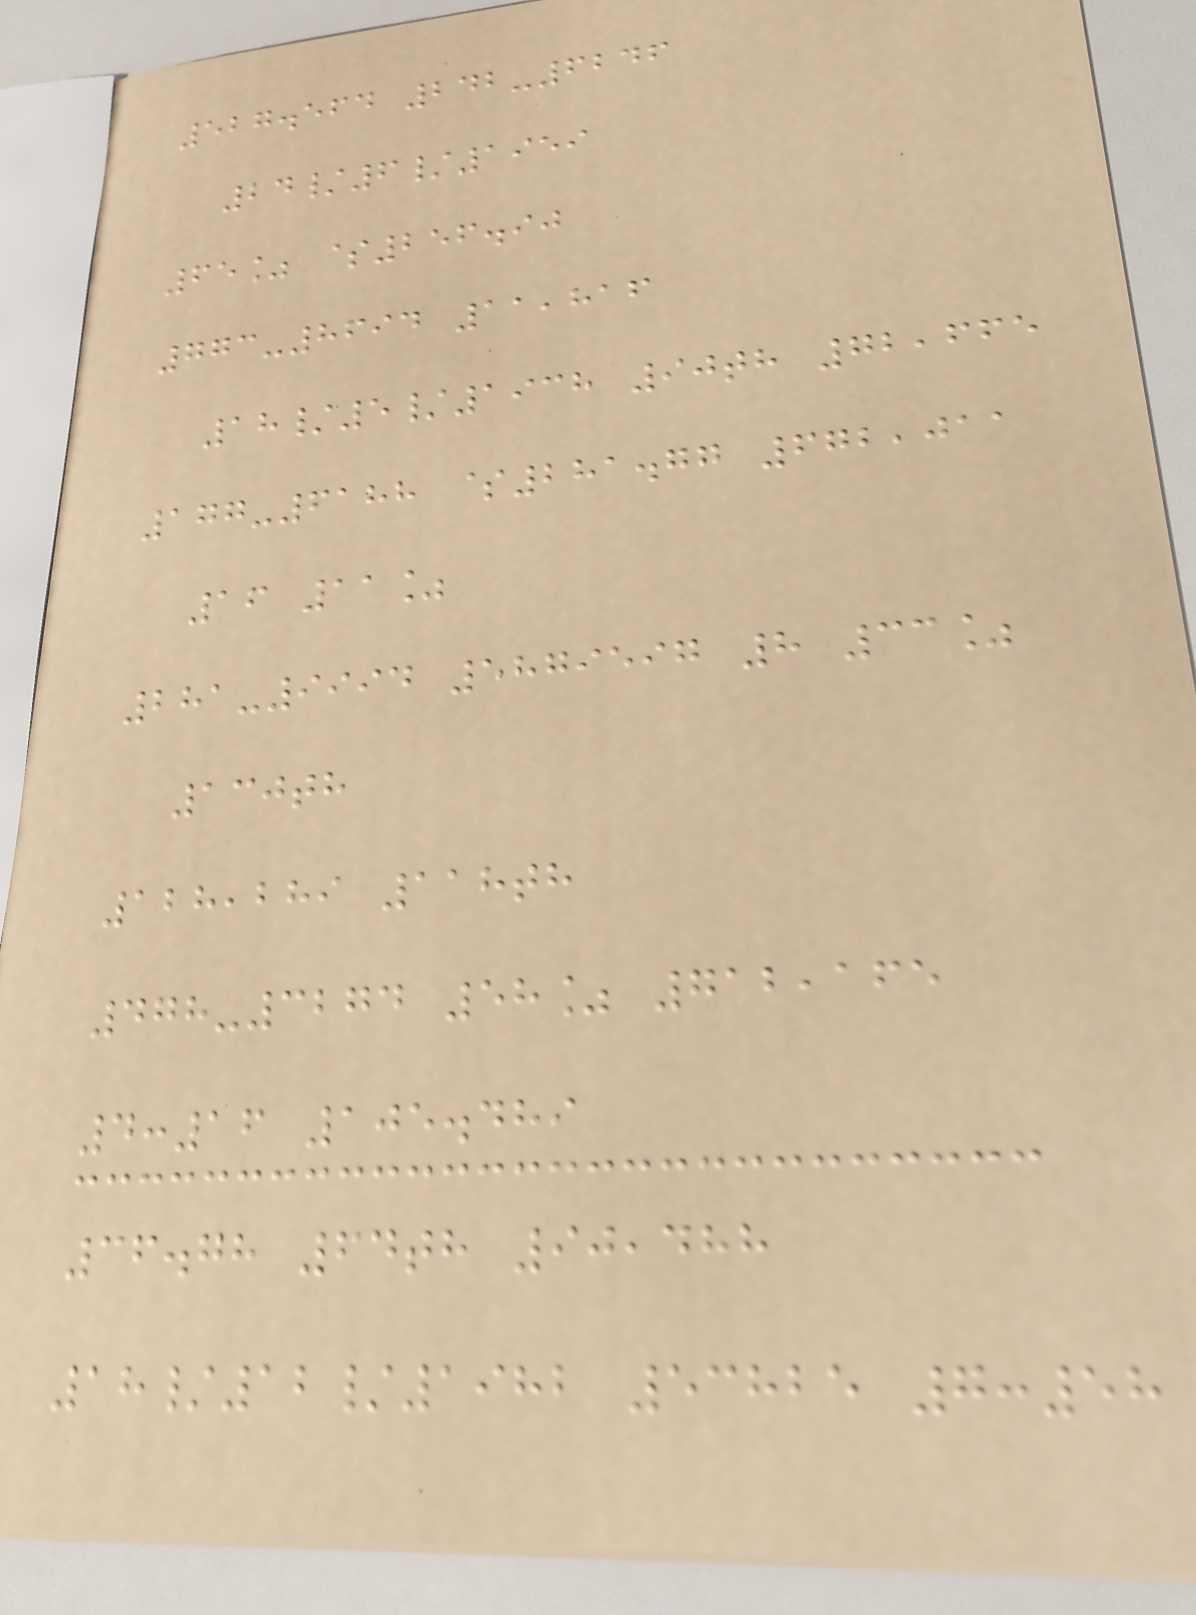527.564 242-6246
24/6/1959
65% $256.90
773-8694 11,816
18/5/1938 90th 72,665
177-6188 $281.77 672,011
16 11%
281-9994 5879597 8 33%
130th
128,289 118th
478-3274 58% 712,165
4:16 105.489
36.78 64th 90,488
18/12/1982 53825 7:58
